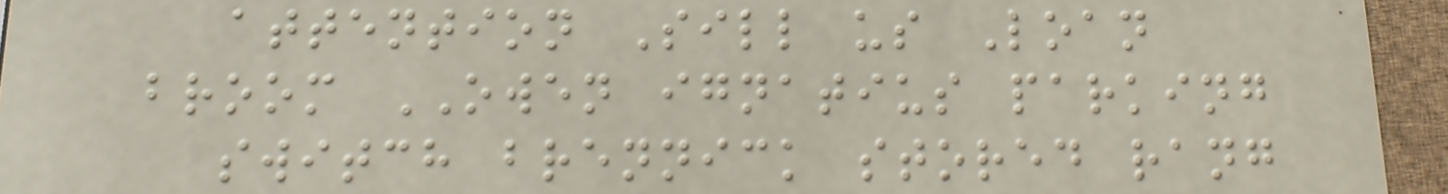attention Sill us Loan
broom OWEN ignatius parking
switch brennick stored rang
